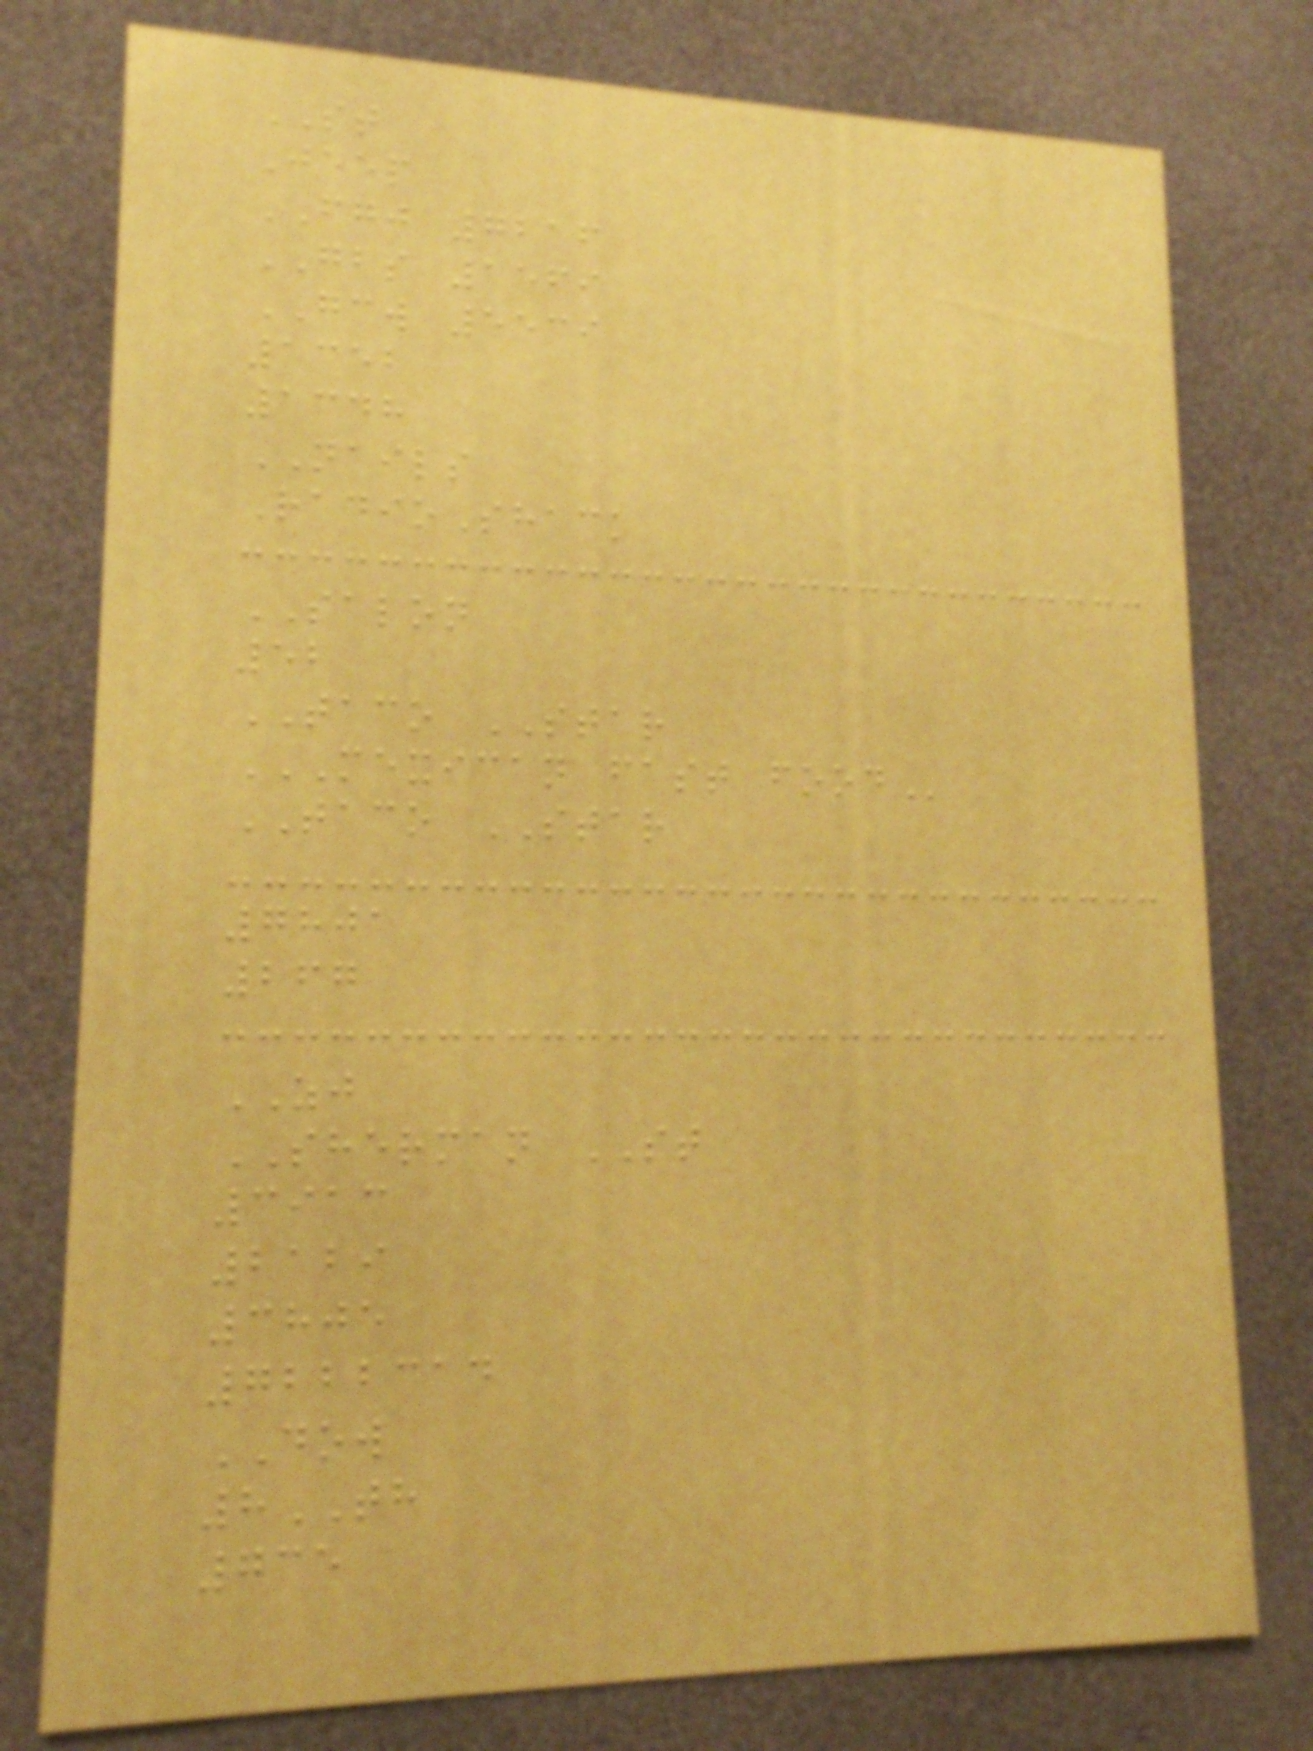ST
Jeep
FGJ 7216
GBS 1569
GCW 5539
1352
1348
NAILS
RadioShack
SALON
52
TACO STAR
MEXICAN FAST FOOD
TACO STAR
7801
267
ZJ
SHERMAN ST
3913
2129
3805
7222314
DOW
8TH
735
